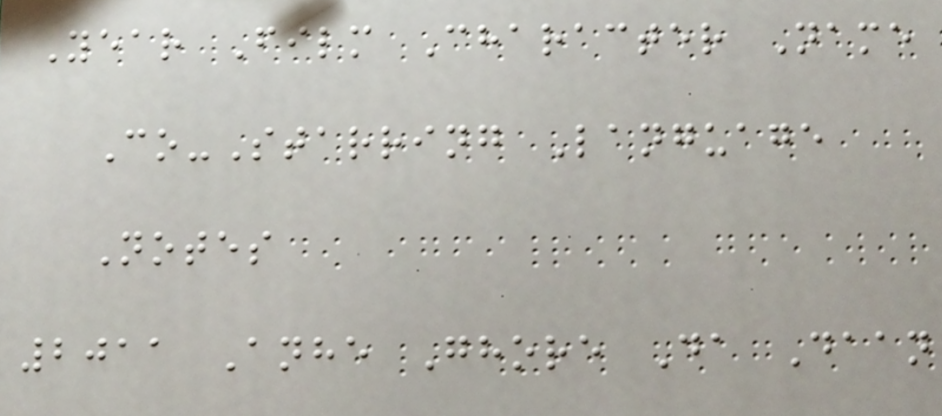Year Film Character Name
Co-Starring Language
Notes
2011 Anhe Ghore Da Daan
